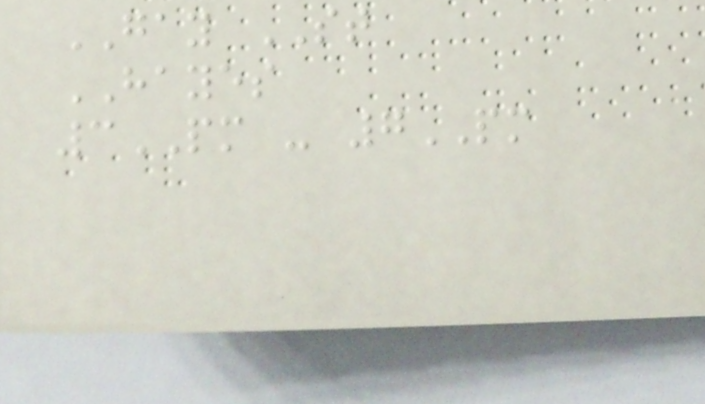GAY ST
HAYES
3PM - 7PM
